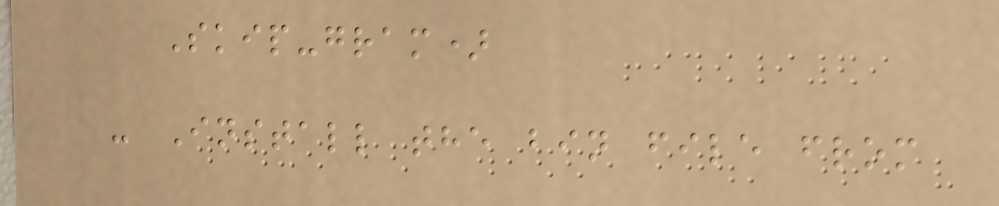Skip-gram)
- Install the bin file from
